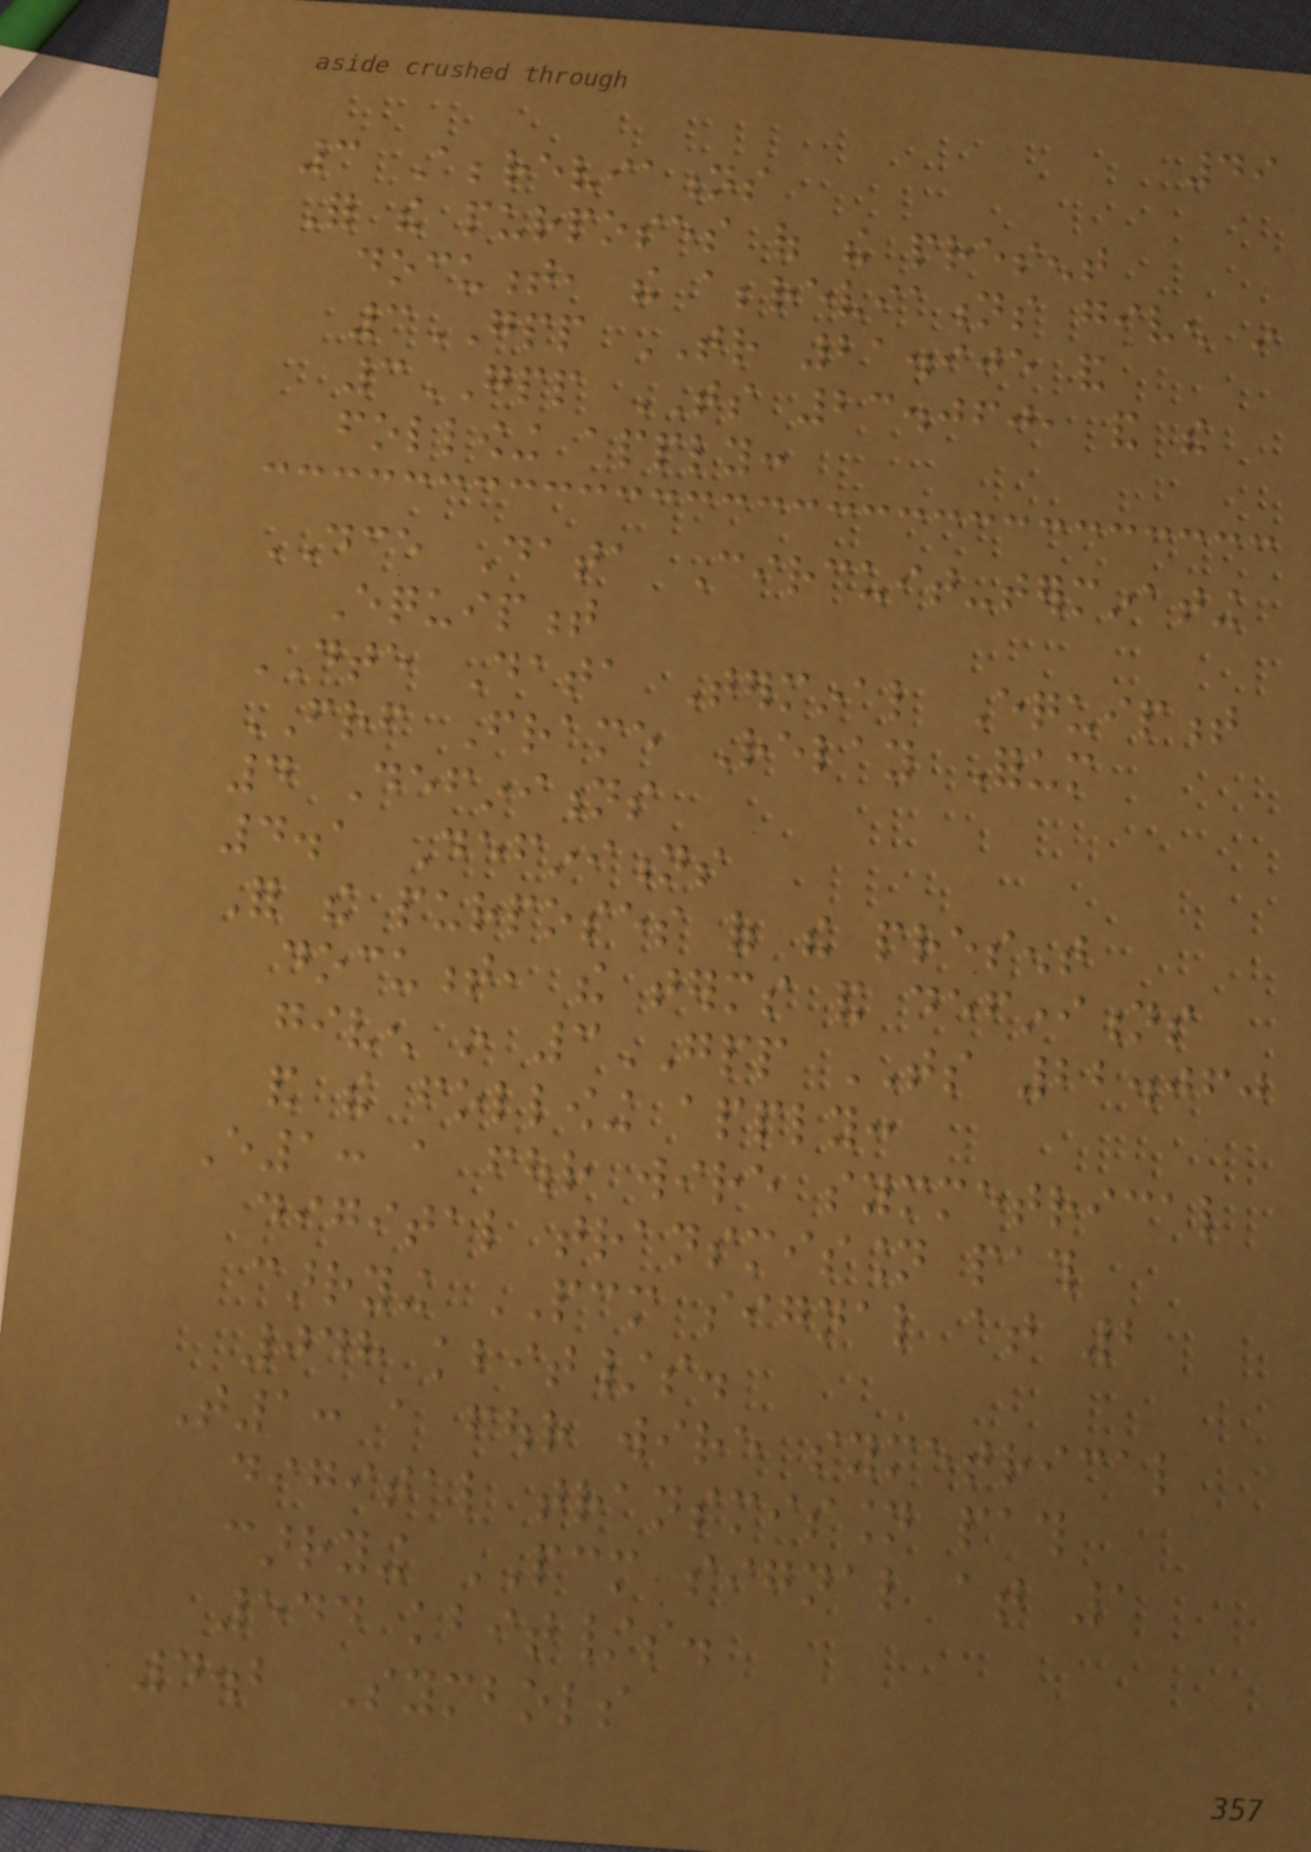49
3 Abbreviations
For the purposes of the present
document, the abbreviations given in
3GPP TR 21.905 and
3GPP TS 23.060, and the
following apply:
DCE Data Circuit-terminating
Equipment
DTE Data Terminal Equipment
FRF Frame Relay Forum
4 Definitions
4.1 Definitions
For the purposes of the present
document, the terms and definitions
given in 3GPP TS 22.060
and the following apply:
E1: a four wire symmetrical
digital transmission path
carrying PCM signal at 2
048 kbit/s.
T1: a four wire symetrical
digital transmission path
carrying PCM signal at 1
544 kbit/s.
4.2 Symbols
